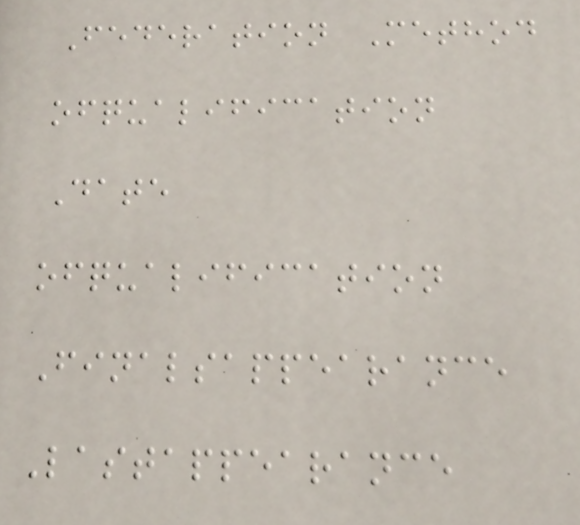Federation Method
ofqualification
Date
ofqualification
Finalsappearance
Lastappearance
